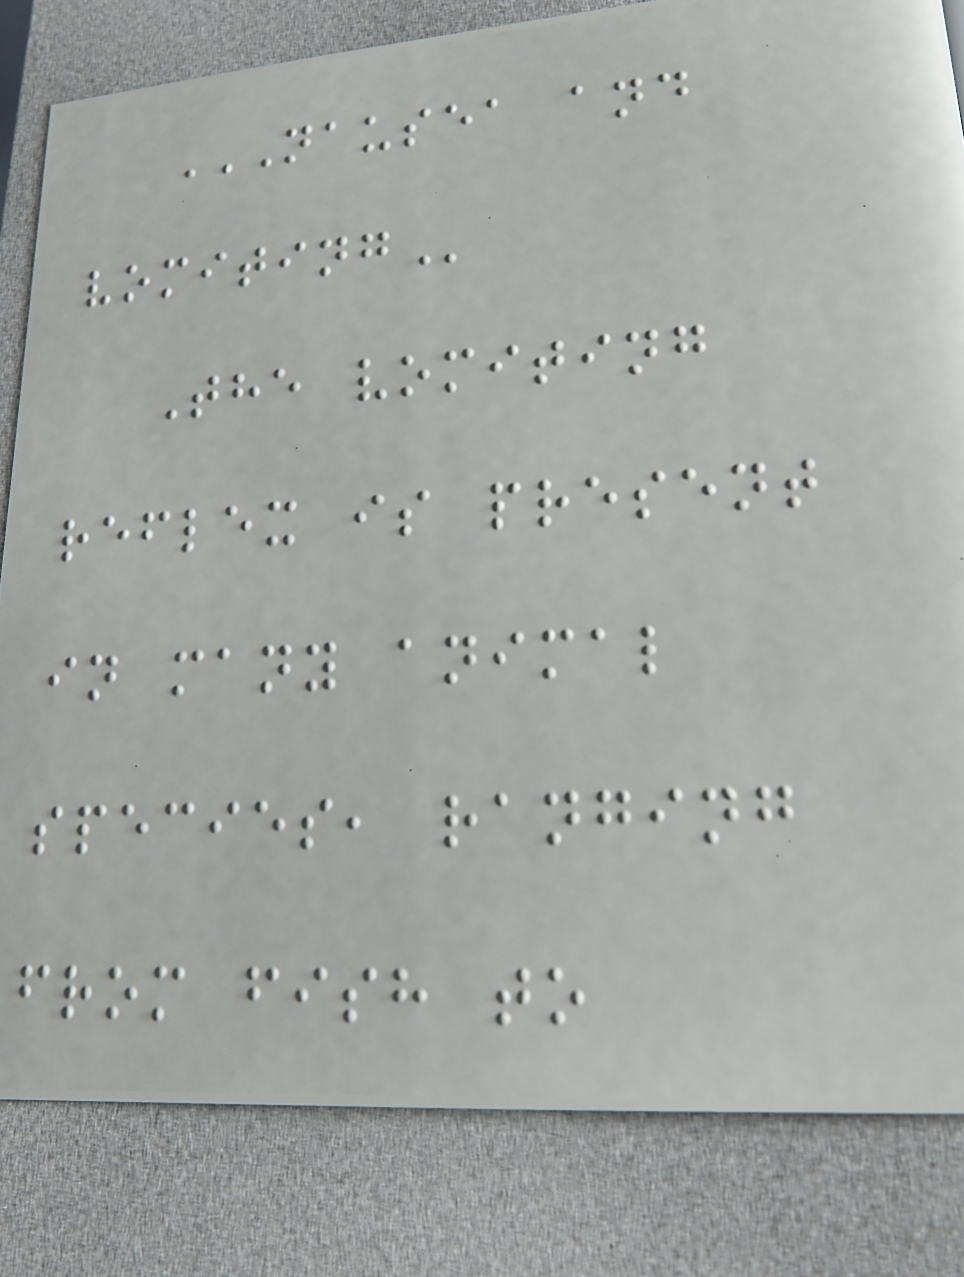NAUSEA AND
VOMITING
The vomiting
reflex is present
in many animal
species, ranging
from fish to
